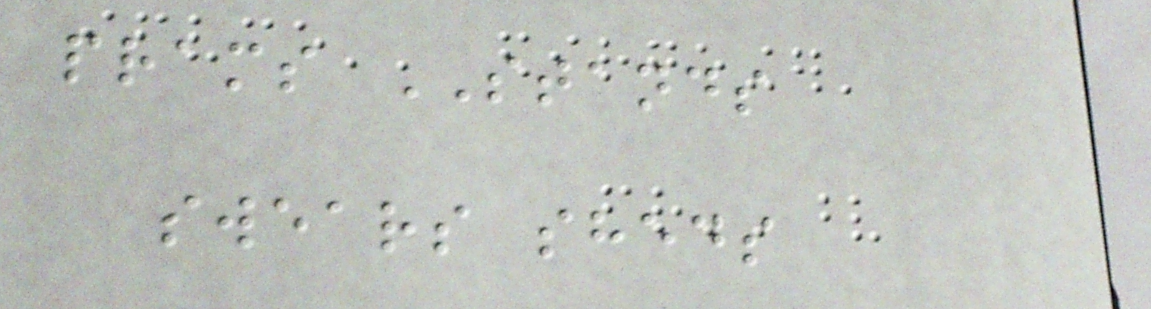prams STANDS
swears sheds
